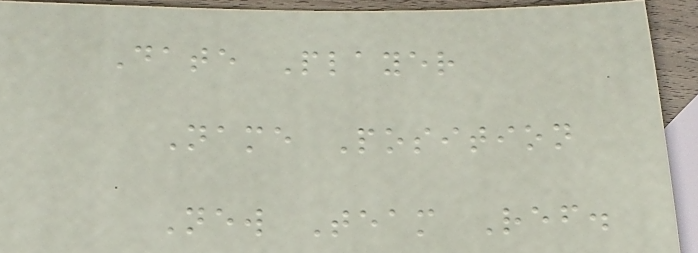Date Player
Name Position
New Team Ref.
